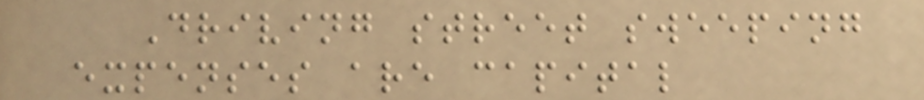Driving street sweeping
expenses are capital
